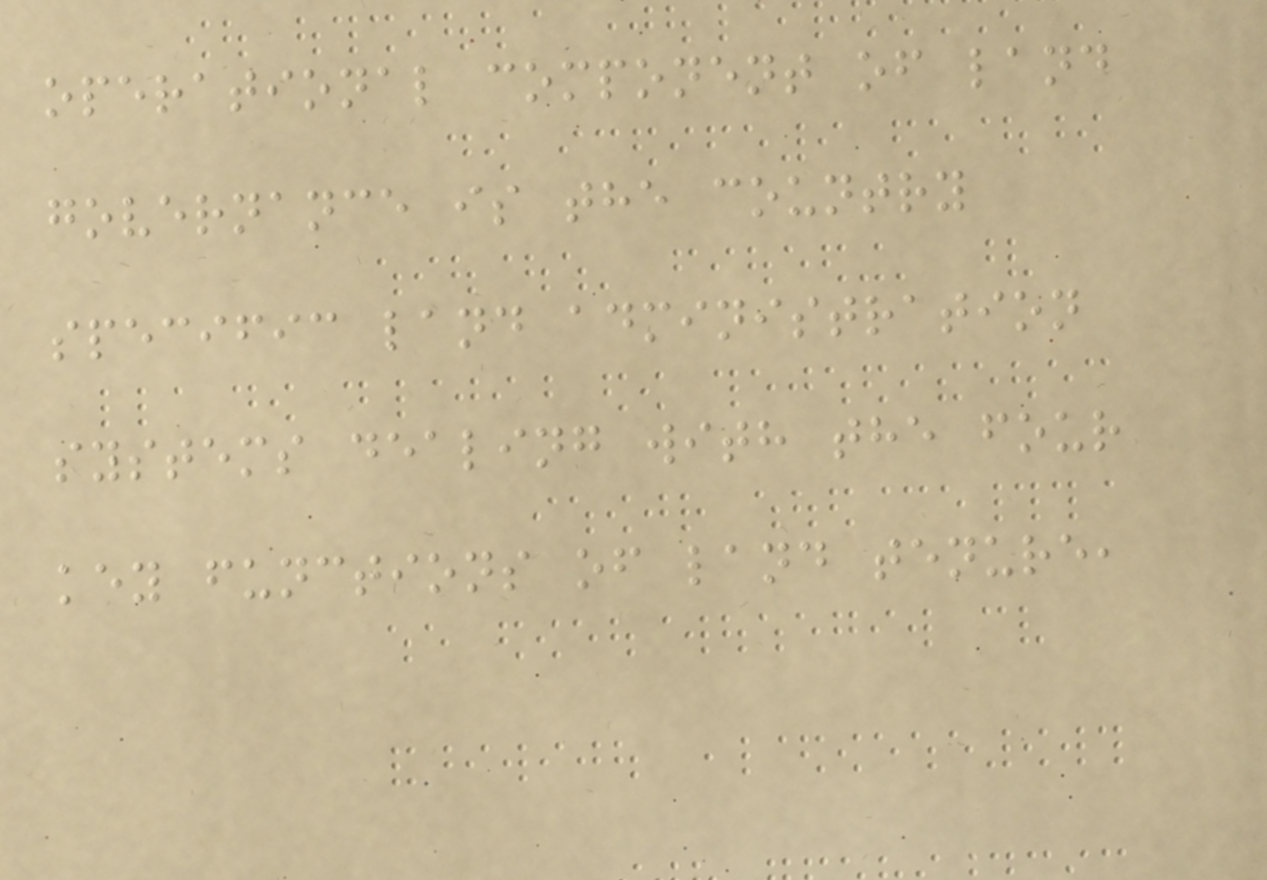operational component of land
governance is the country
specific land administration
systems dealing with the four
key functions of land tenure,
